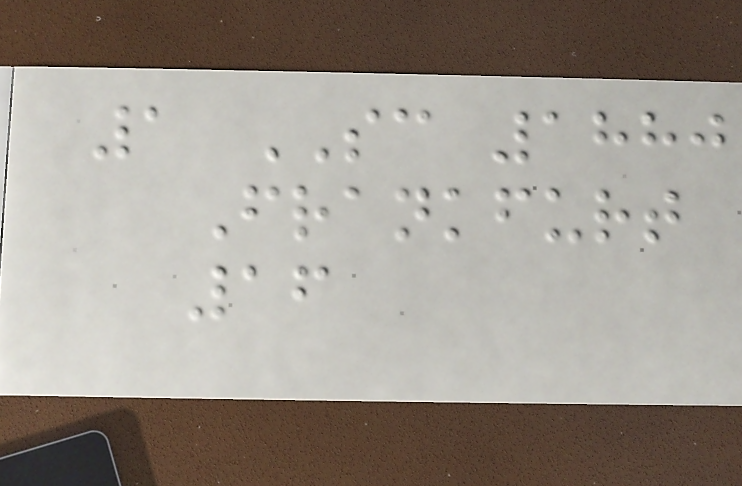1 SC 1880
Frankfurt
16
